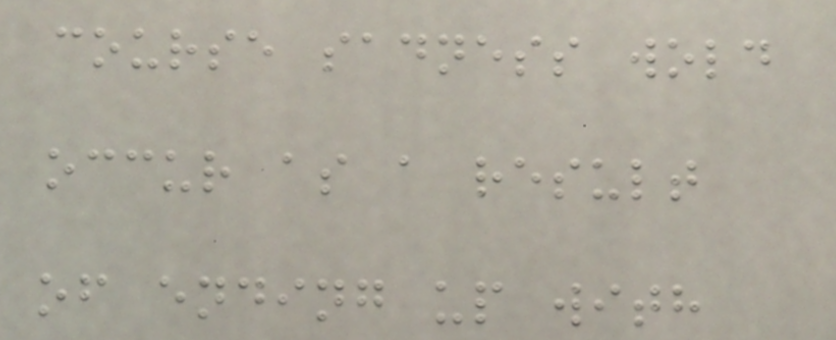course sadness wold
occur as a result
of ending up with
